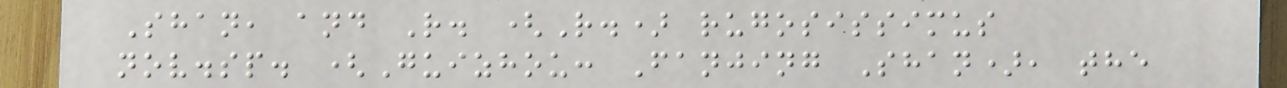Shan, and R. (R.) rugosissimus
nov.sp. (Guizhou: Fanjing Shan), the
